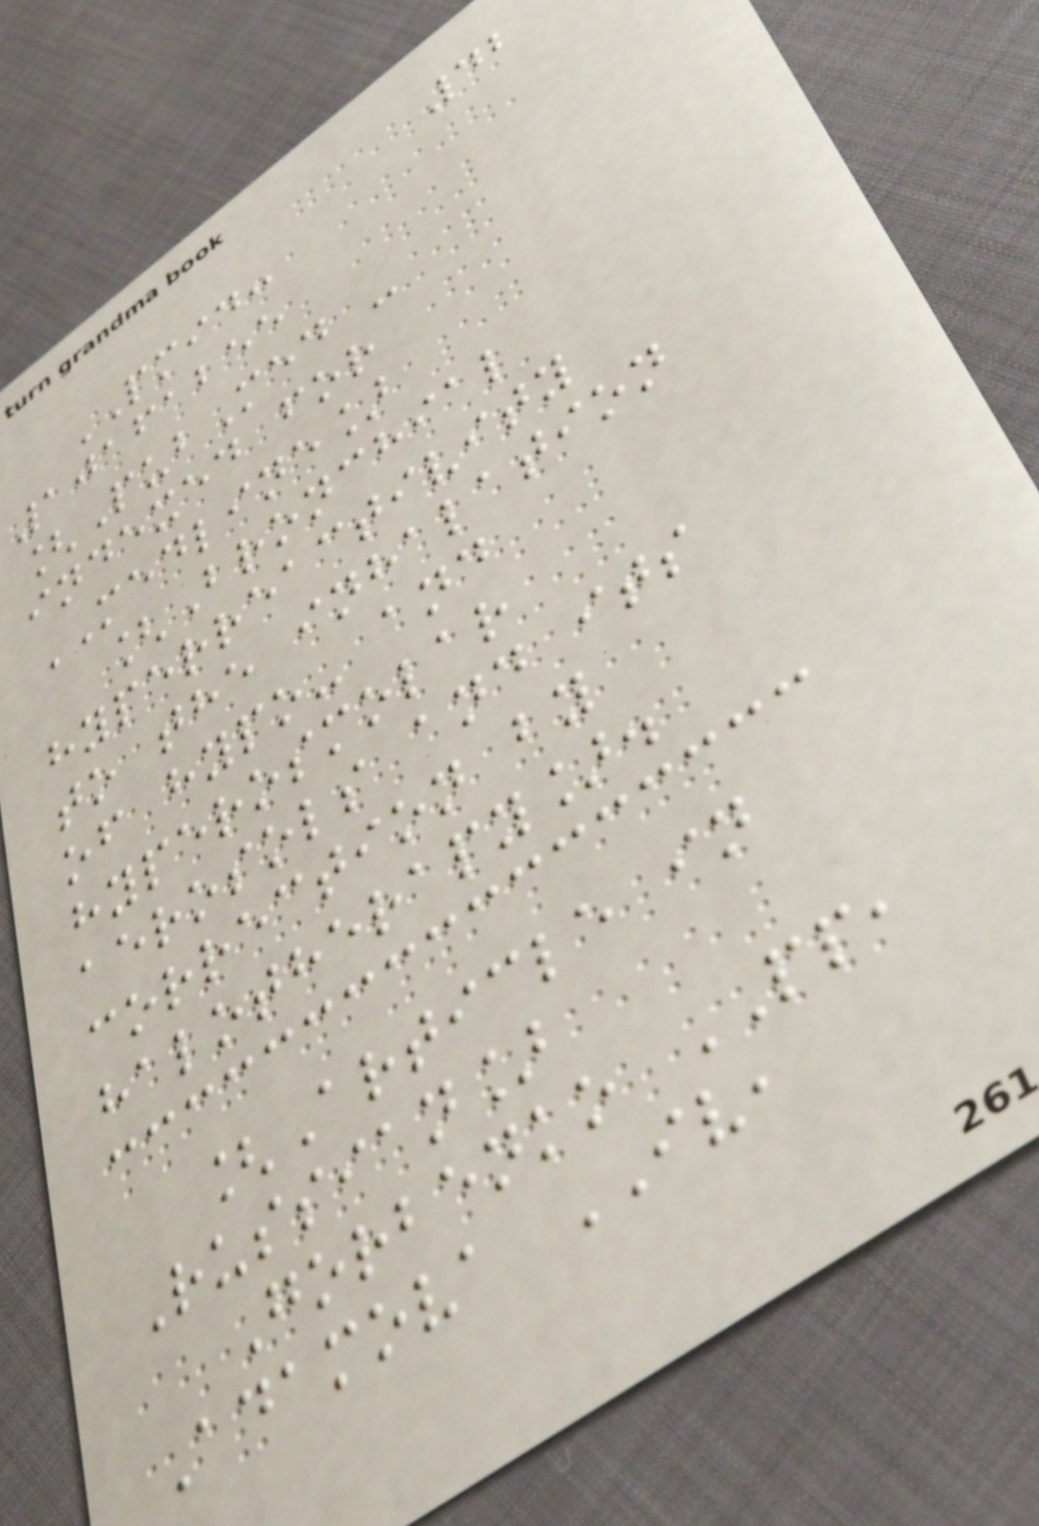42
PMID:
10161255
[PubMed -
indexed for
MEDLINE]
[Bronchial
hyperreactivity
to the inhalation
of hypo- and
hyperosmolar
aerosols and its
correction by
halotherapy].
[Article in
Russian]
Gorbenko PP,
Adamova IV,
